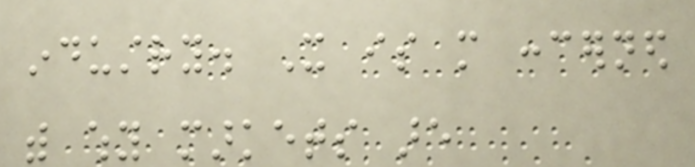industry. It is more concerned
with why markets are
